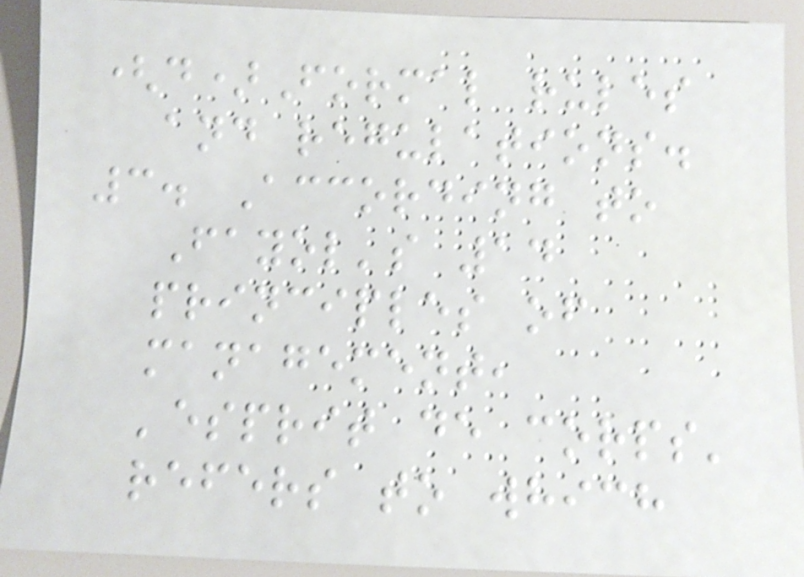(d)Formal rules
and regulations.
3. According to
Fayol's 14
principles of
management,
'esprit de corps'
refers to which
